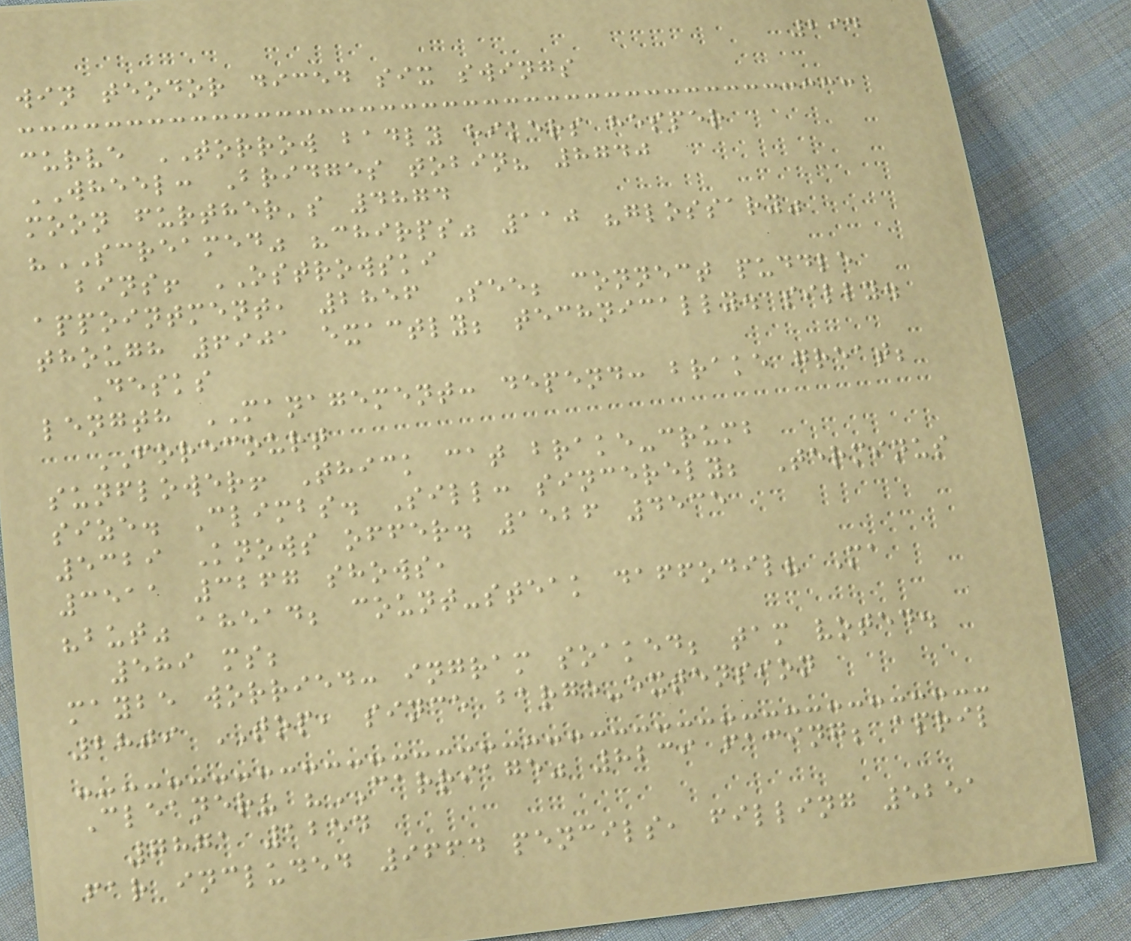294
win teodor diced six swings
curve TORROW badly hikers hesper
WHEEL: Bridges tobin? 8740
moon further's 4874
"SCREAMED" "chirps" 110 "glossary"
bins! OSTROWSKI
appointment, 2856 See; connect puddle
though 6901 exactly; technically. silly.
Desks
length MANAGEMENT: depend: brake great;
FORECOURT
sunflower! Thick cat brake-crumb
size. Climbs. Sill: sincerely; Terminus
5329 Knows offer. 1526 4535
3511 3267 shows,
"but" ahead; count-steak daffodil? Ma
589 ms;
maybe worried: ingram soaked; tam voted.
2809 TOP, since barge-extension
Cleaner? "CARRIAGE" 8239 facing; april
7871 1254
far included 9664 pencils, filling 5251
